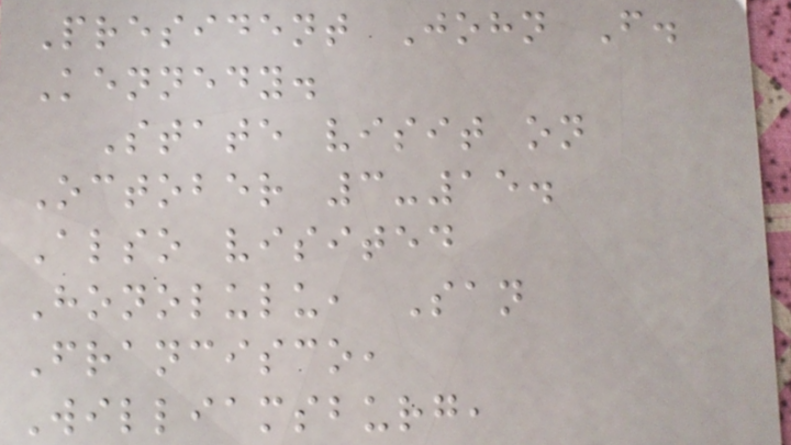President John F.
Kennedy.
State visit on
October 3-15.
Also visited
Honolulu, San
Francisco,
Williamsburg,
